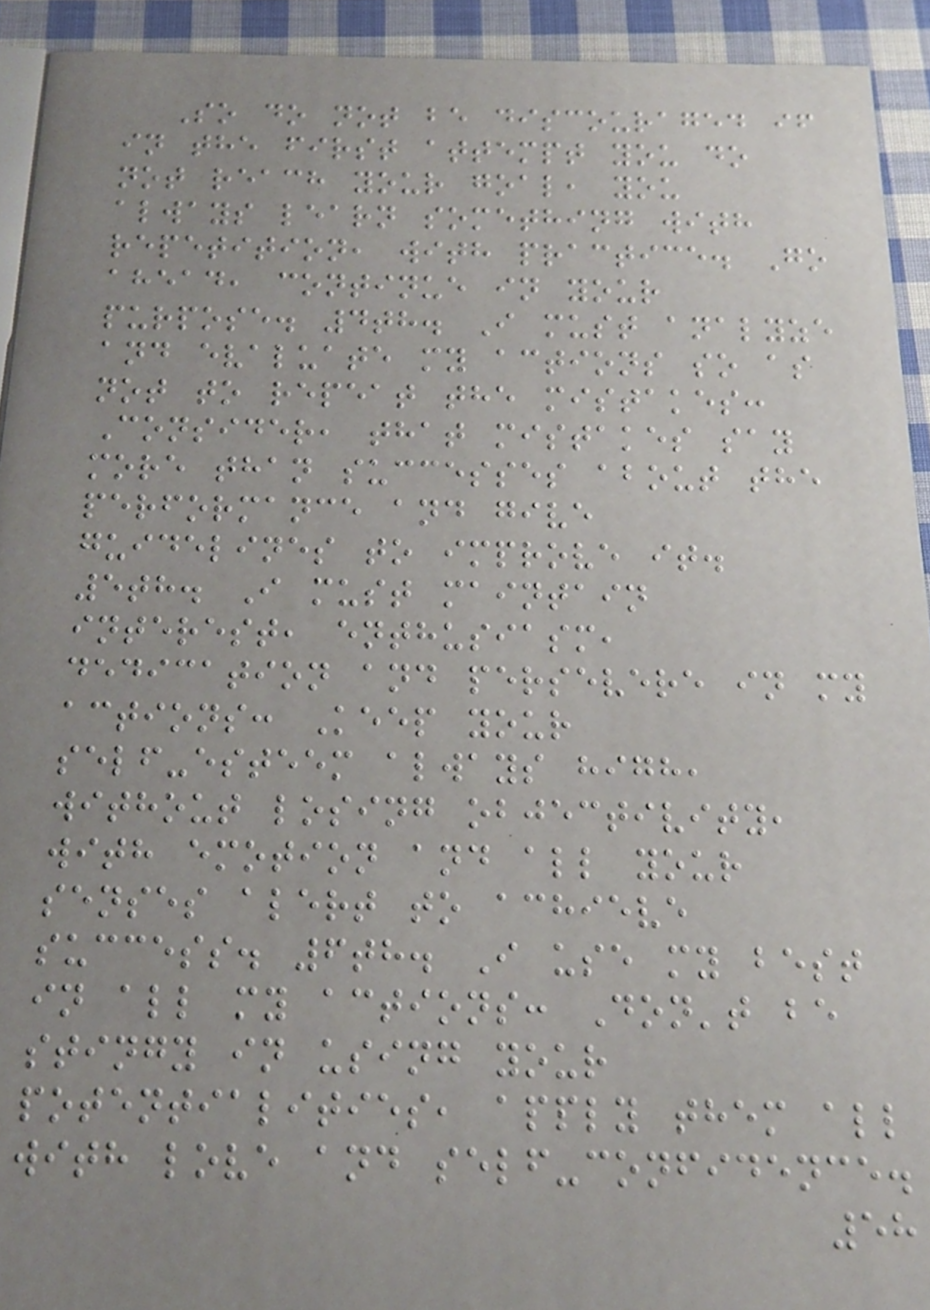So do not be discouraged if
in the first attempt you do
not reach your goal, you
always learn something with
repetition, with practice. Go
ahead, continue in your
purpose. 4th. I must analyze
and evaluate my actions so as
not to repeat the mistakes:
Consider, that mistakes say
more than successes about the
performance and give
guidelines to improve it.
5th. I must maintain
interest, enthusiasm,
dedication and persevere in my
actions: Keep your
self-esteem always high,
without losing objectivity,
with emotion and all your
senses alert to achieve
success. 6th. I use my best
in all my actions: Don't be
stingy in using your
potentialities, apply them all
with love and self-confidence.
58
